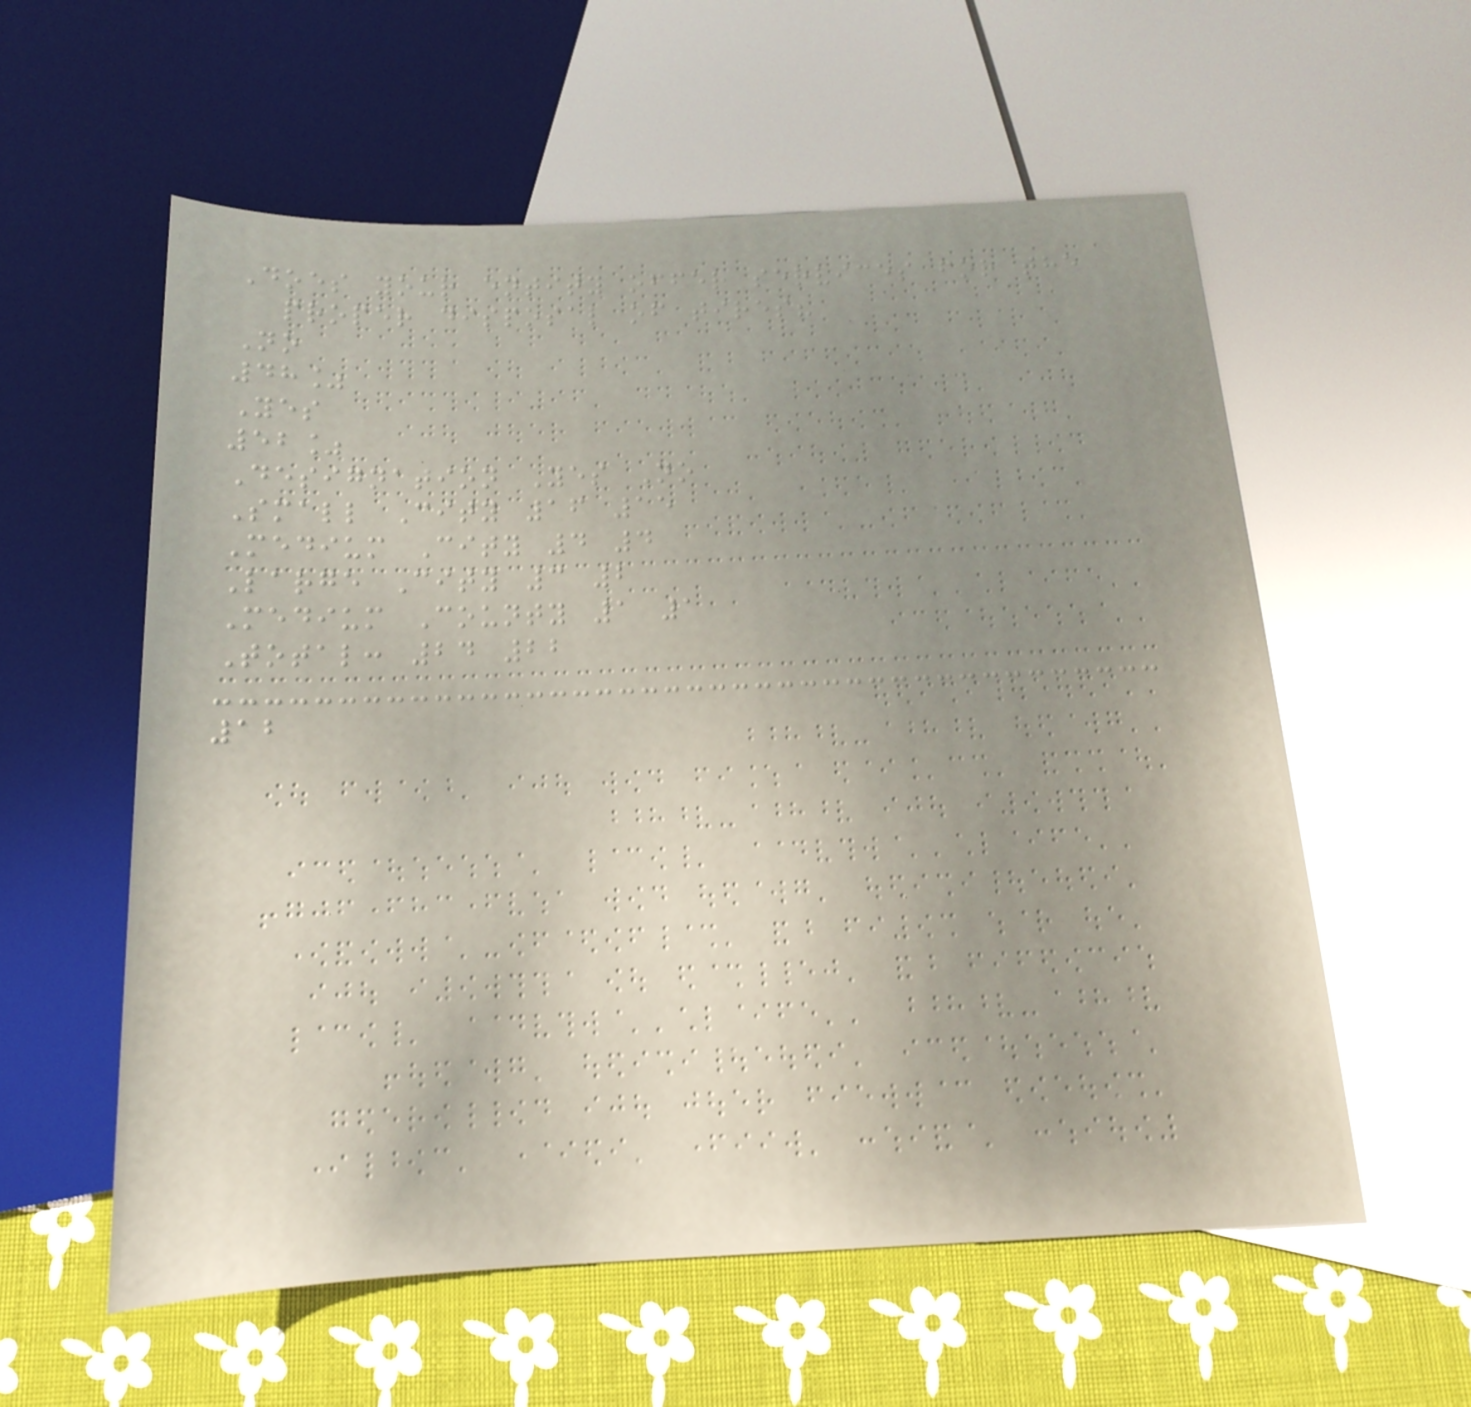Does your entity offer services for the
proper disposal of tires?
No
48%
Yes
52%
Designation Yes No
Small City 16 15
Medium City 4 4
Large City 3 2
Medium County 1 1
Total: 24 22
12
